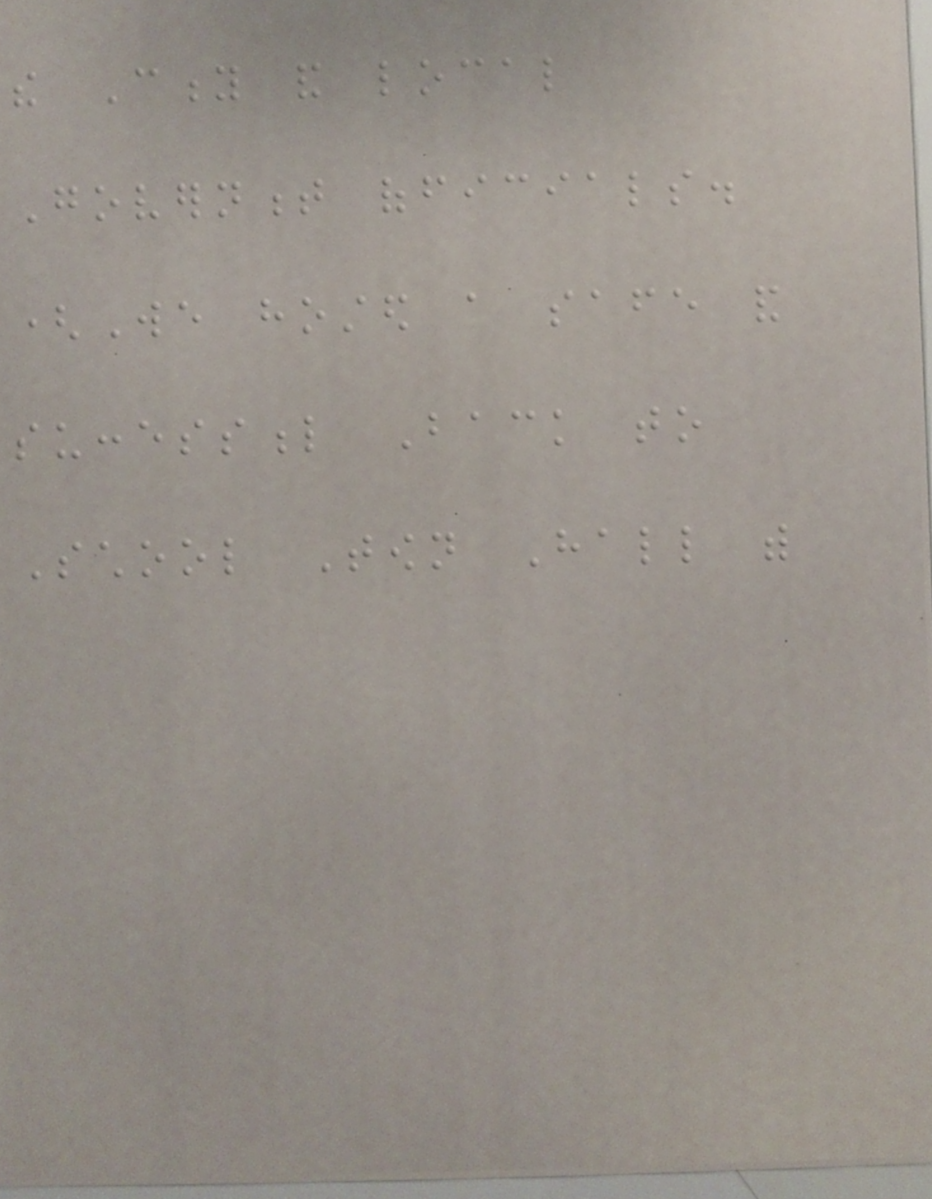the City and local
Government officials.
(We hosted a safe and
successful Back to
School Town Hall with
